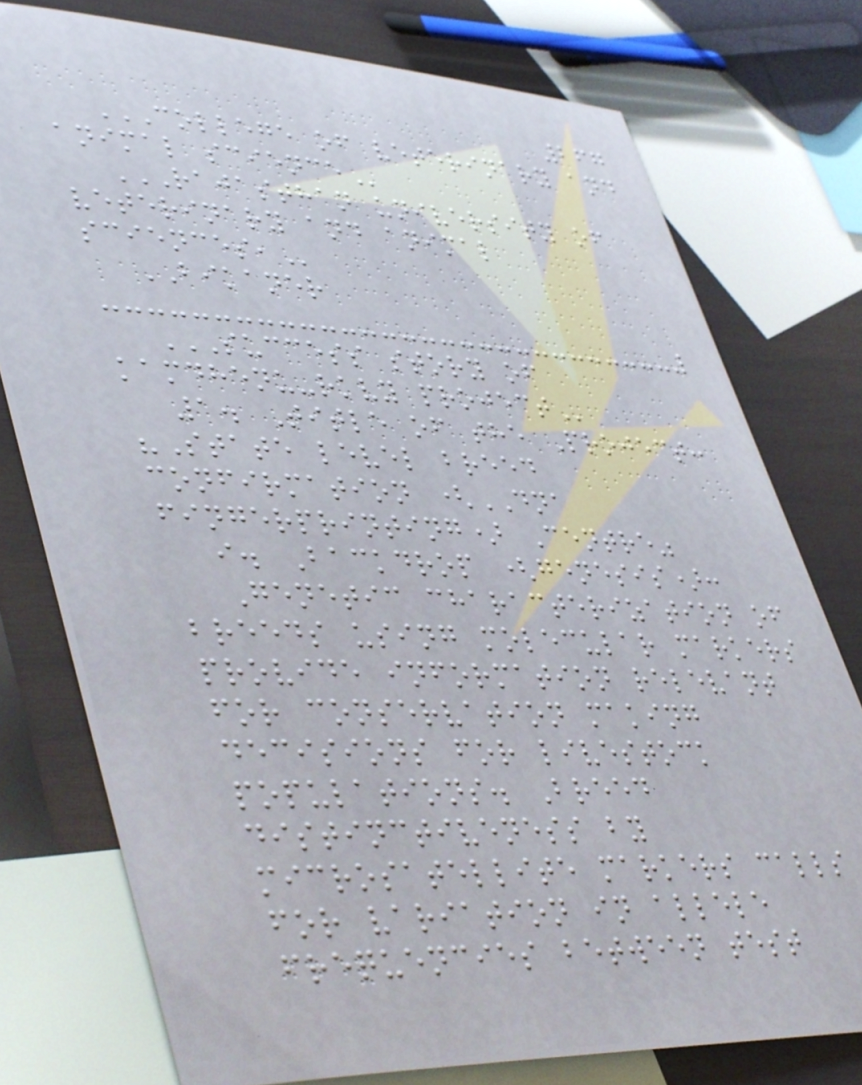267
COLLEGE OF VETERINARY AND
ANIMAL SCIENCE
RAJASTHAN UNIVERSITY OF
VETERINARY AND ANIMAL
SCIENCES,
BIKANER
SUCCESS STORY OF
KAMDHENU-RKVY PROJECT
1. Title of the Project:
"State level breed
confirmation (DNA
fingerprinting) Centre"
i. Backdrop (genesis):
Genetic characterization of
breeds using molecular markers
provide information relevant
for conservation making
decisions for livestock
populations. Breed
distinctiveness by
microsatellite markers calls
for variation in allele
frequencies between test
